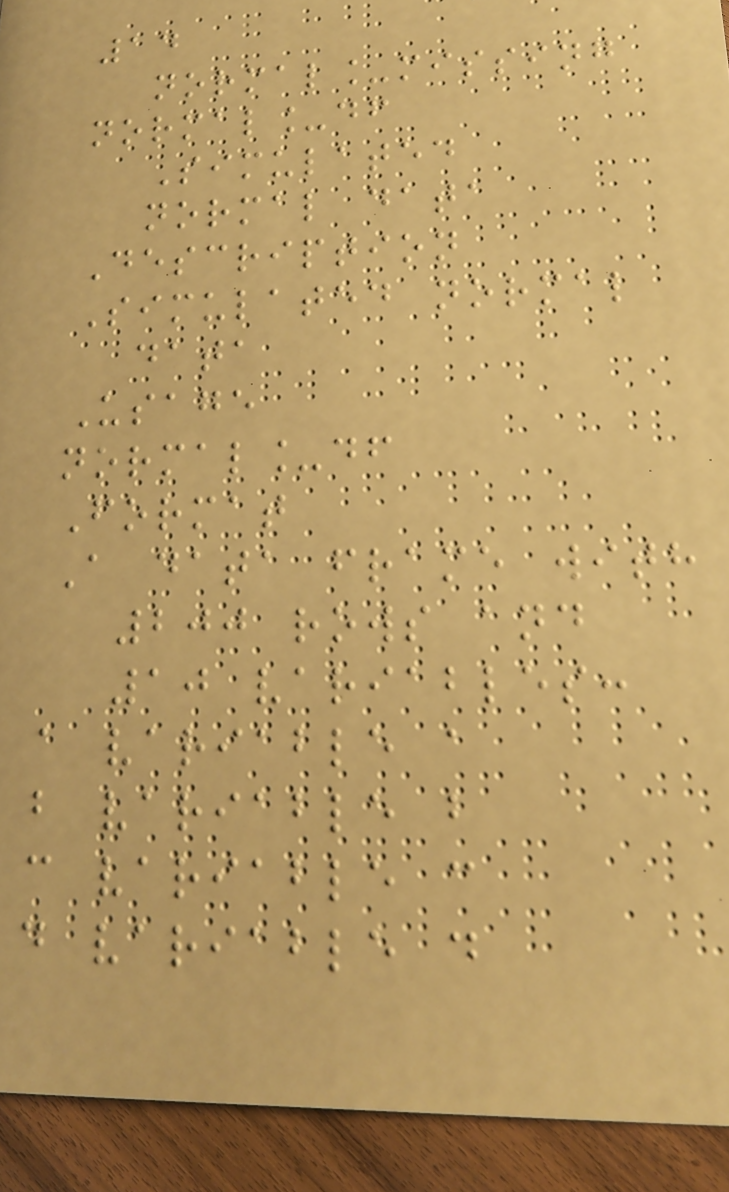14
normal_missing
normal_df
Simulated
normal data
Description
Simulated normal
data
Usage
normal_df
Format
A data frame with
200 rows and
10 variables:
a variable a
b variable b
c variable c
d variable d
